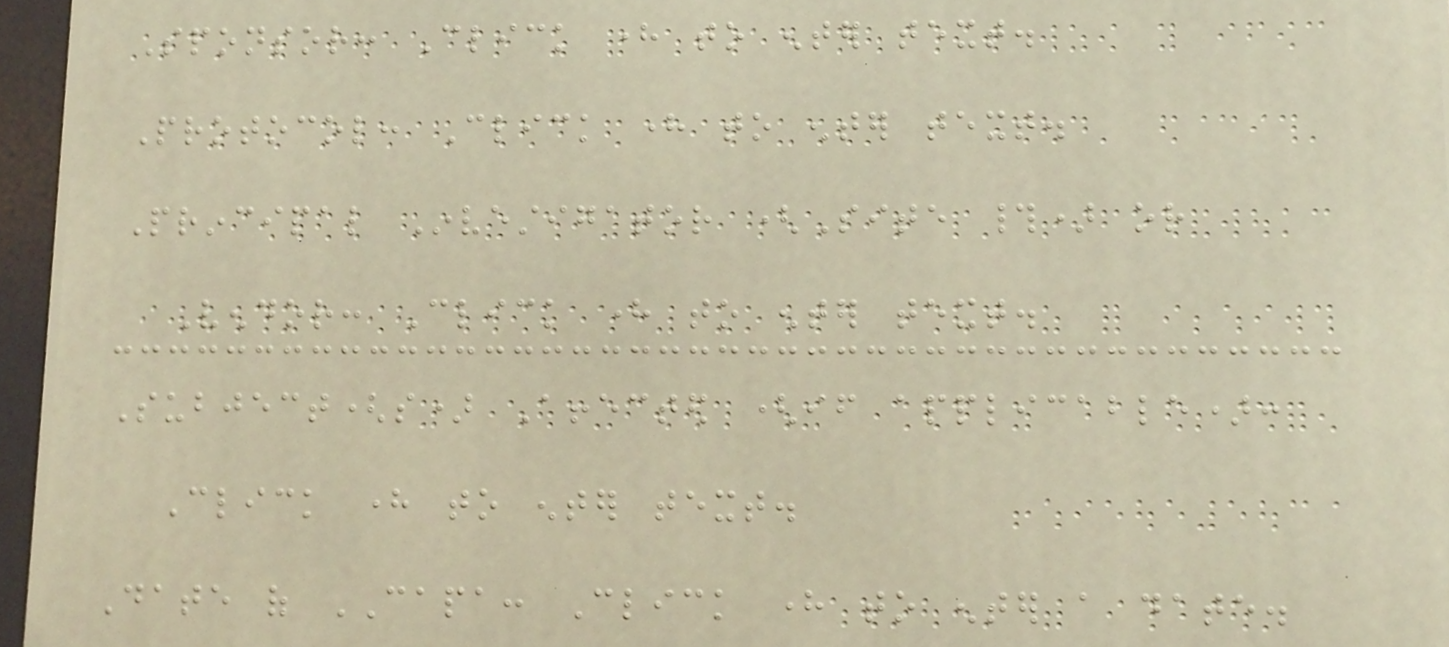Sponsor: Click here to enter text.
Protocol: Click here to enter text.
Principal Investigator (Site #) or
Vendor: Click here to enter text.
Subject(s) Affected (if applicable):
Click here to enter text.
Date of CAPA: Click here to enter a date.
